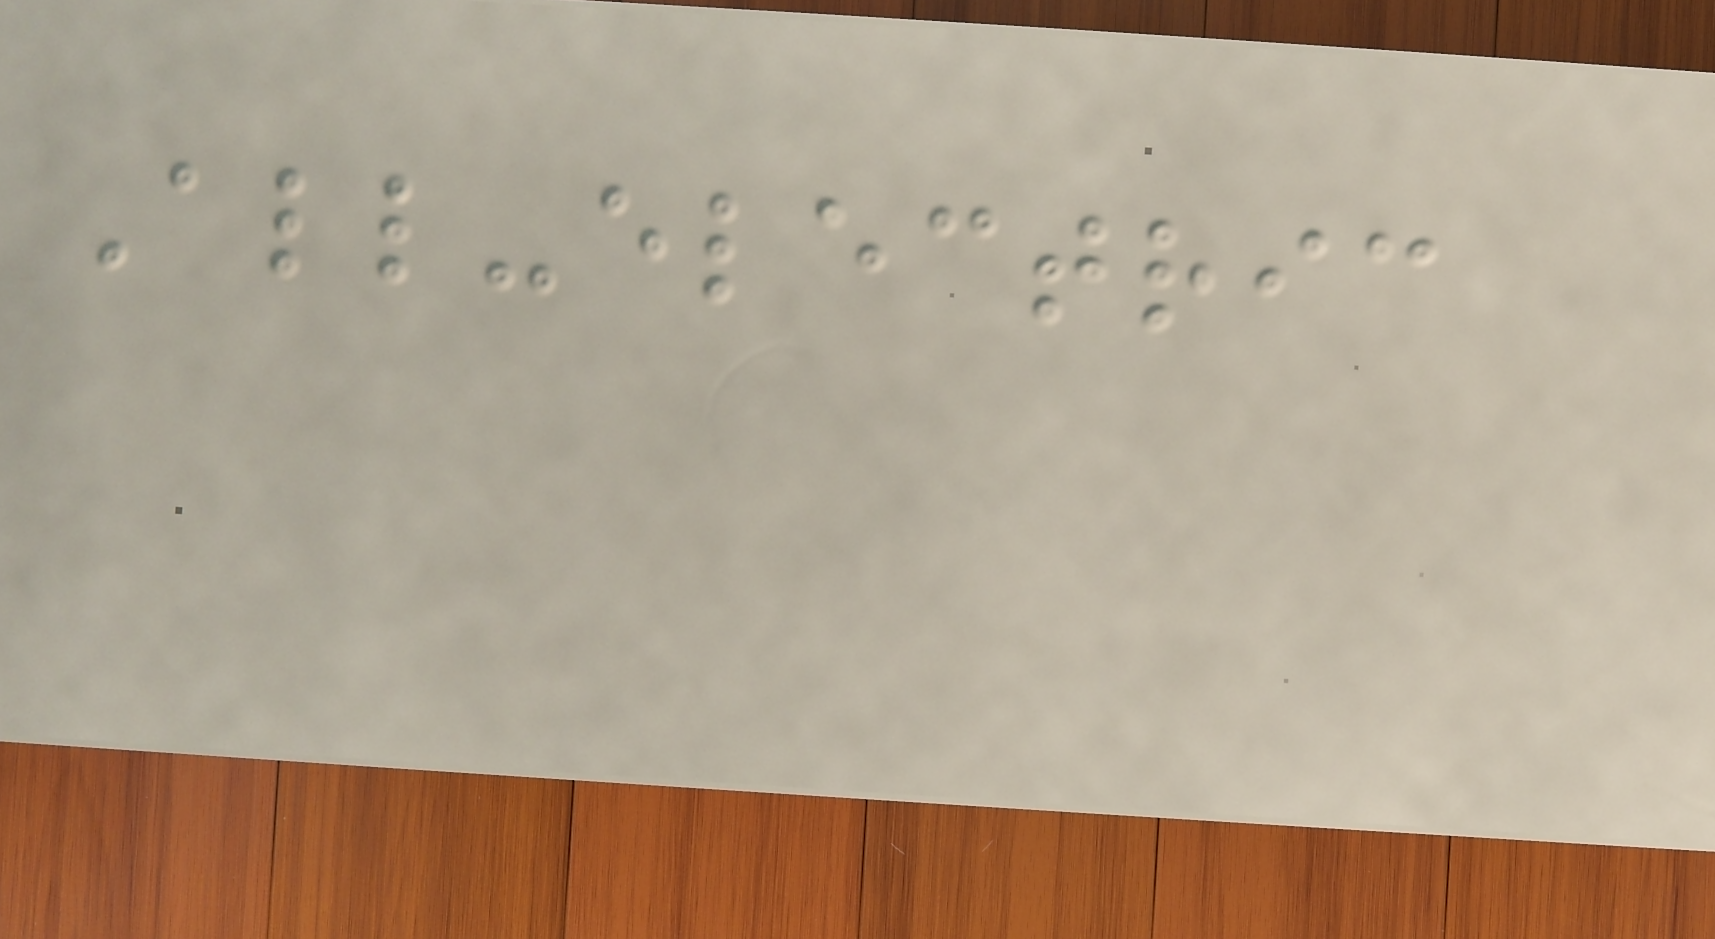All-electric
